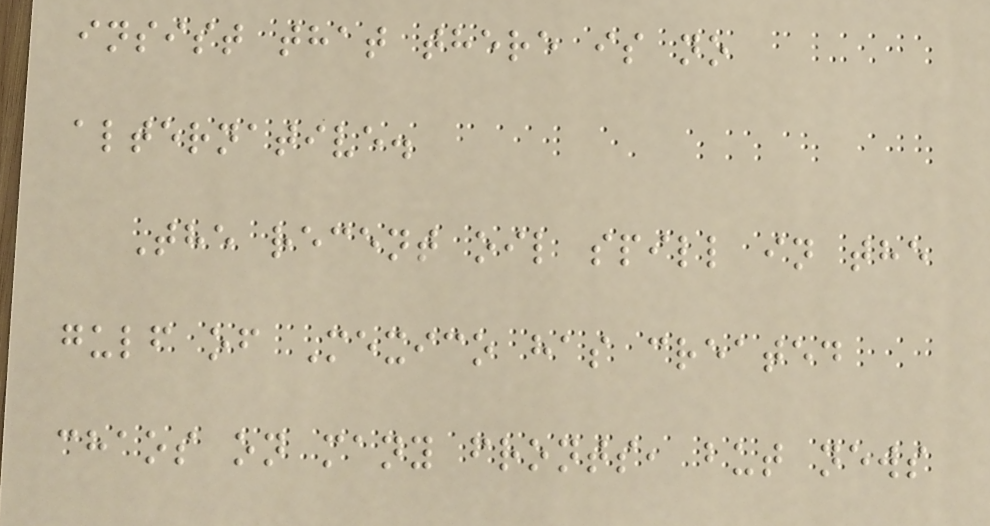insist that there is no
alternative.
The recent oil spill in the
gulf of Mexico has created
chaos on many fronts, but news
